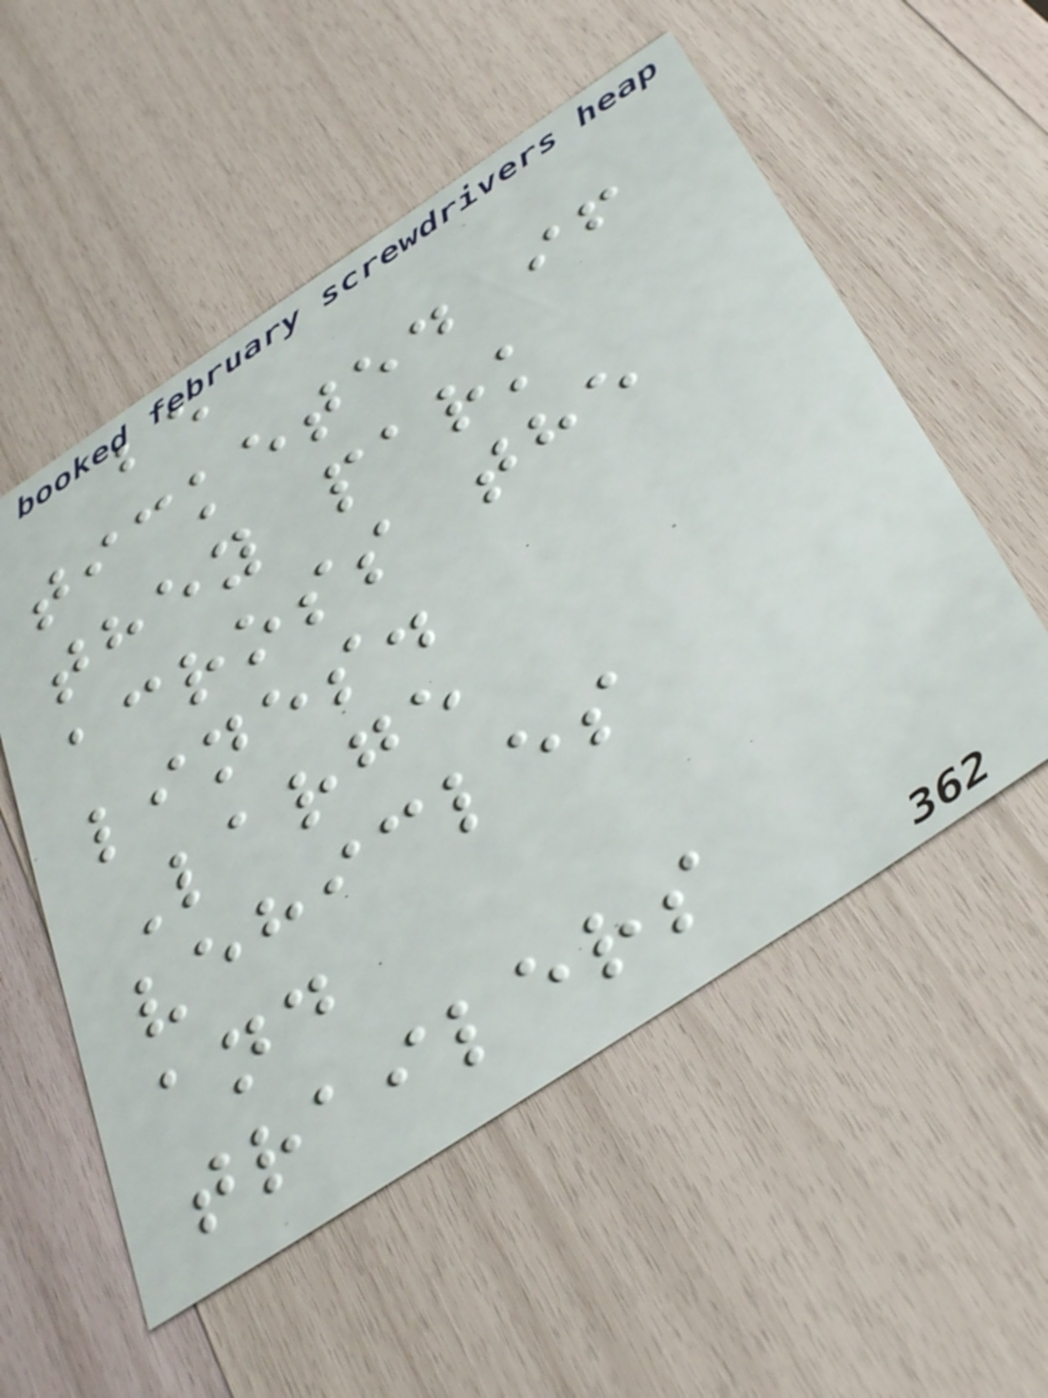be
ticketed if
they park
across the
lines.
Large
vehicles
and
trailers
